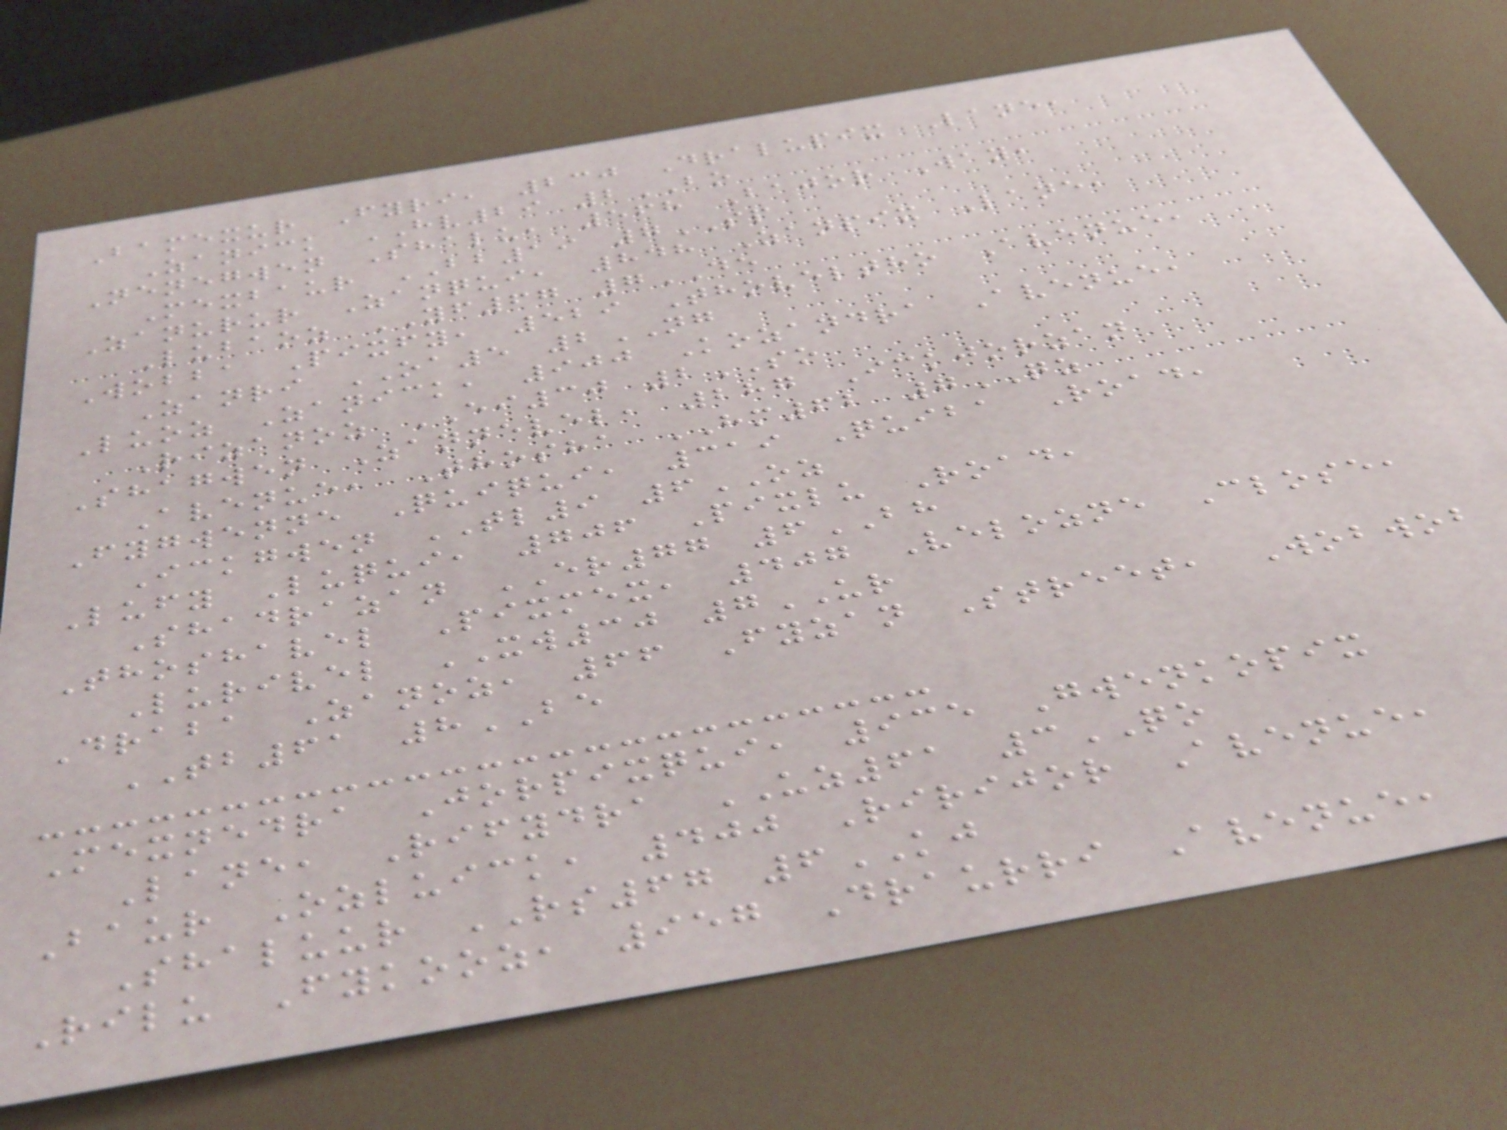Bamexur Fyri, 230 Dralupix Lane,
Zanick HV29 2BO
Nenegwen Shalu, 568 Bajor Way,
Mexbaur BB19 7SP
Zanurur Zanqui, 848 Zanpix Lane,
Lubaoz YF67 7DE
Wobba Pixfy, 529 Thoveltho Avenue,
Zanri OA5 2NG
Luoz Zanick, 900 Kozandra Avenue,
Rizanoz EI30 2SO
Shagwen Zannevel, 287 Ickjorzan
Avenue, Thosha HM62 7QZ
Fygwenne Quiqui, 319 Quiba Road,
Ickgwen TL9 6OZ
Lufy Luqui, 706 Pixlu Road,
Shadrazan ER77 6BH
Thoshavel Pixmex, 407 Velozne Close,
Lurivel XW30 7UR
Draba Zanoz, 66 Fyzan Street, Wobwob
TB61 8BE
Mexnedra Jorpixqui, 935 Gwenkopix
Lane, Rifydra UZ61 3QO
Baur Ozluick, 400 Ririjor Avenue,
Shaluur RS67 6KJ
Rilu Fykooz, 957 Draurri Avenue,
